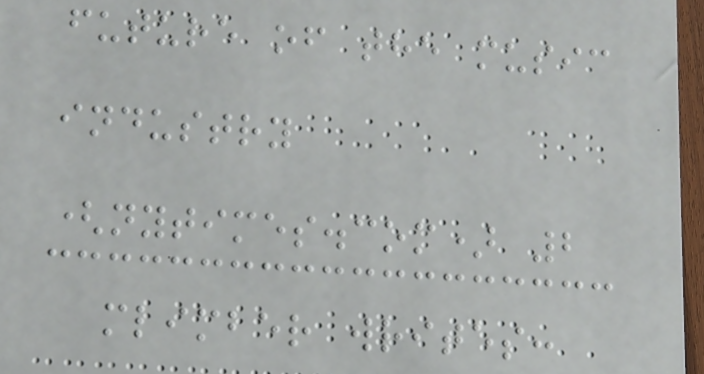future of the music
industry
(nytimes.com) 2
mlimber writes:
